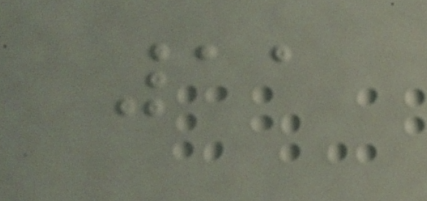11
